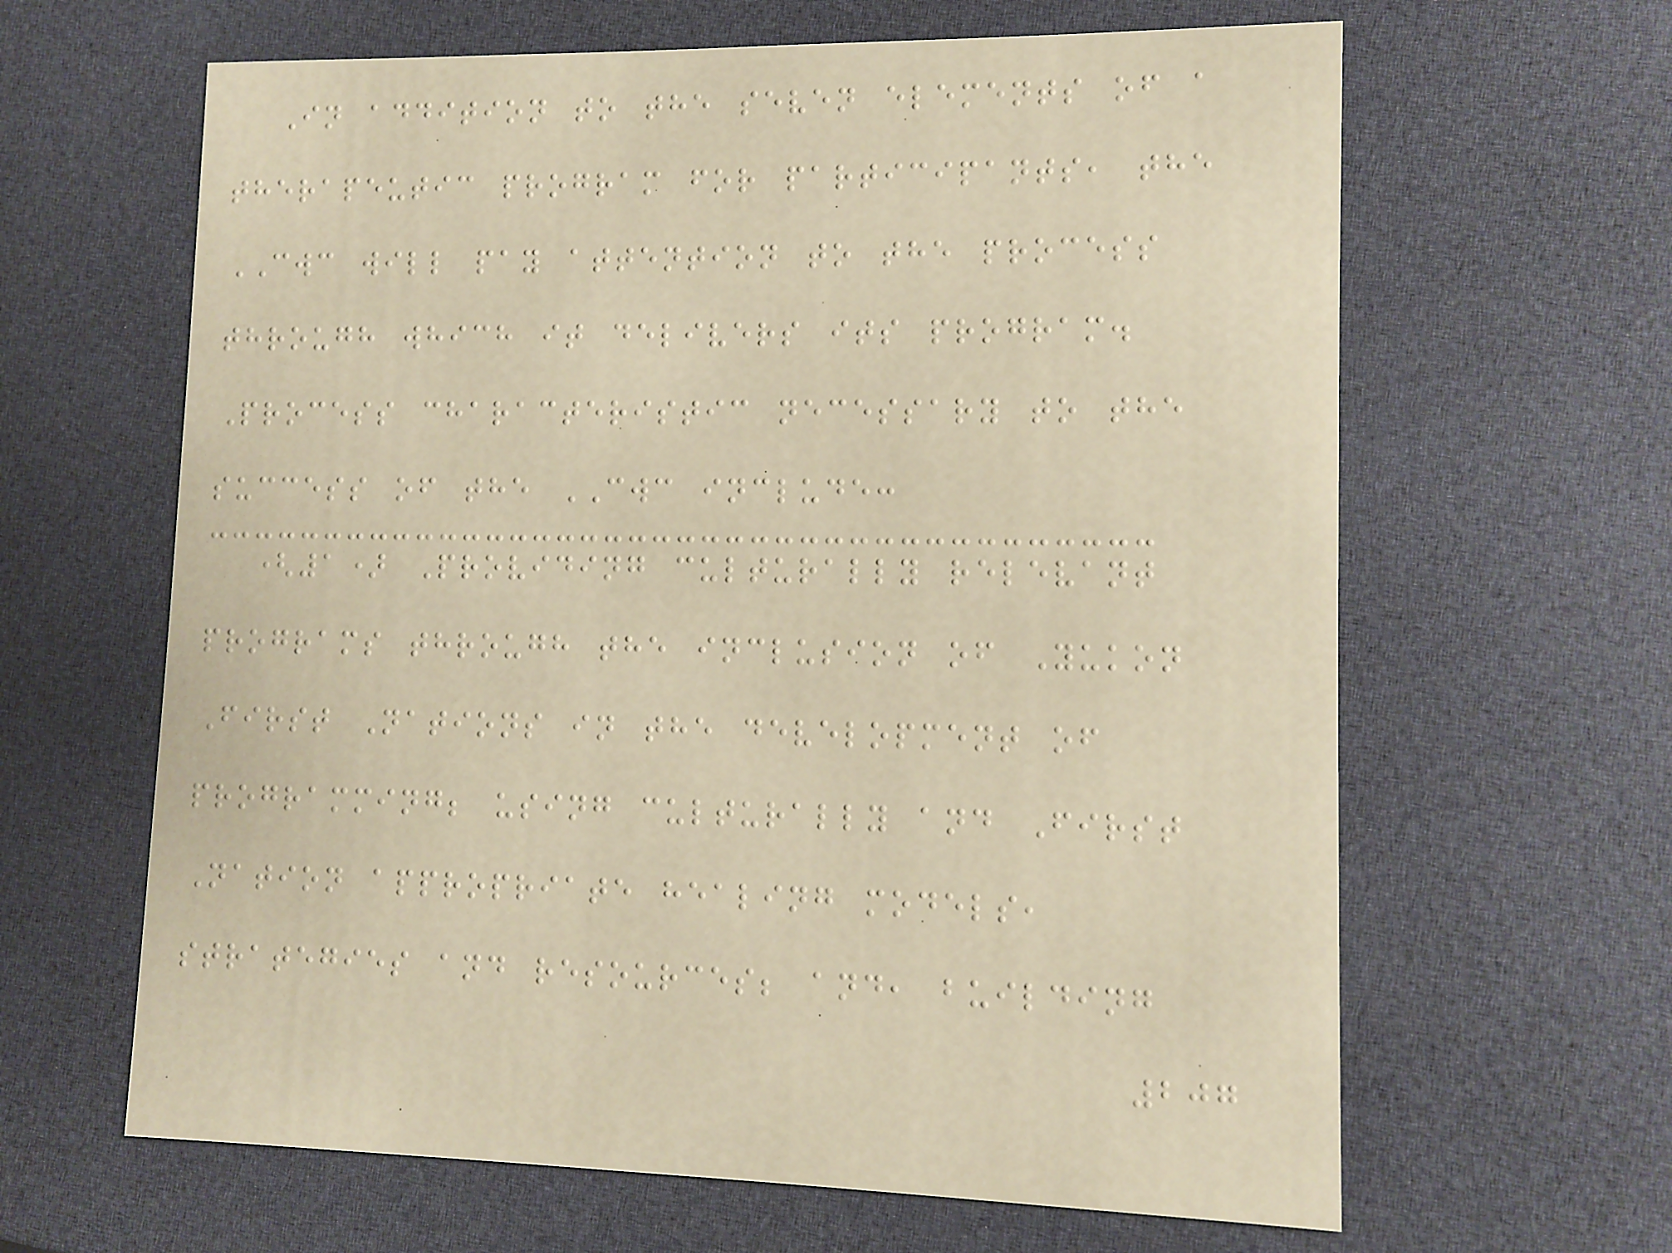In addition to the seven elements of a
therapeutic program for participants, the
CWC will pay attention to the process
through which it delivers its program.
Process characteristic necessary to the
success of the CWC include:
(1) Providing culturally relevant
programs through the inclusion of Yukon
First Nations in the development of
programming; using culturally and First
Nation appropriate healing models,
strategies and resources; and, building
207
